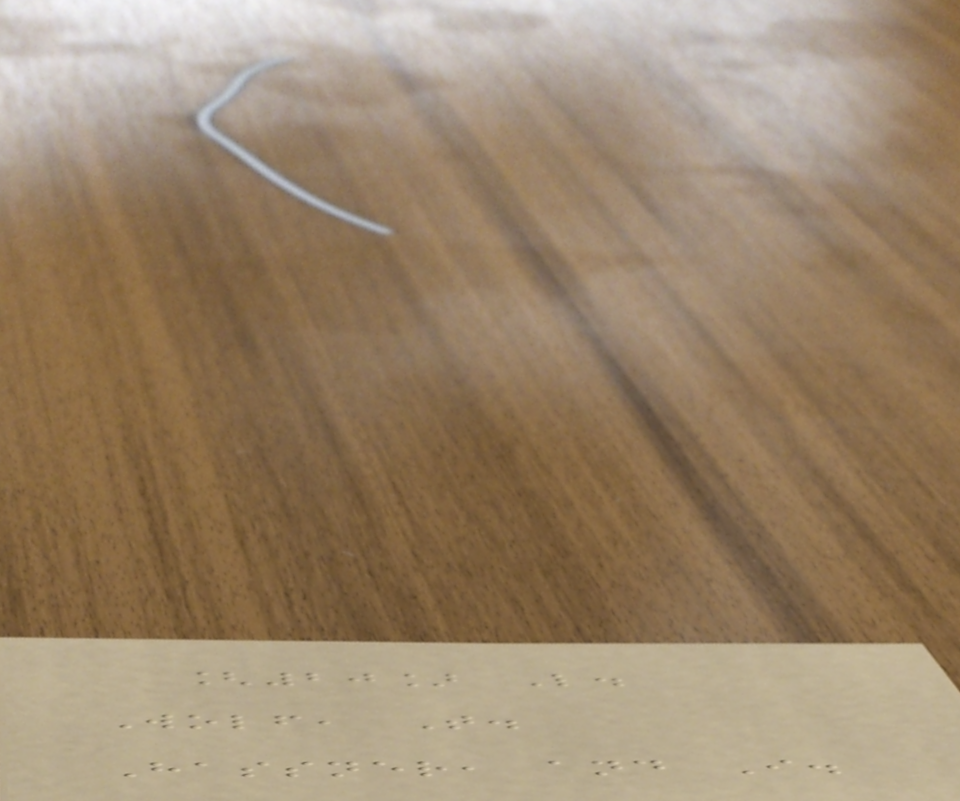[20] L.
Wolf, T.
Hassner, and I.
